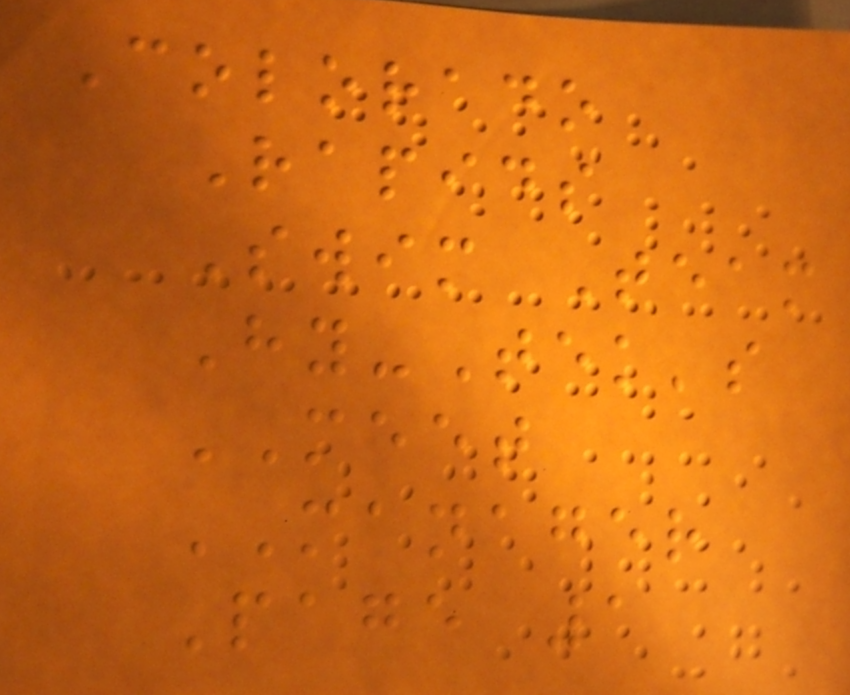Colorado
Rapids
Swim Team
Hy-Tek's
MEET
MANAGER
Page 1
